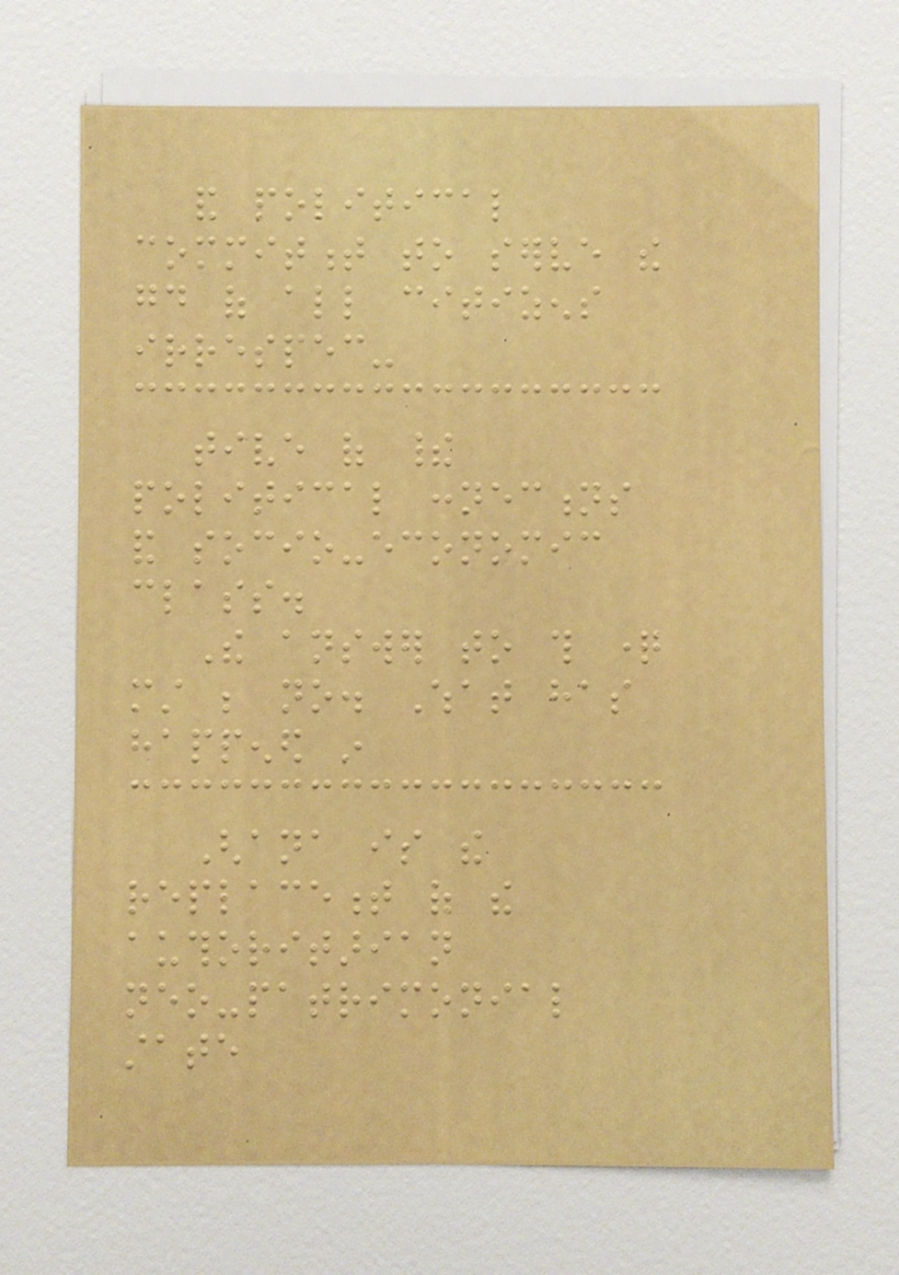and political
commitment to serve the
good of all citizens
irrespec-
tive of their
political connections
and socio-economic
class.
The answer to this question
must be no. What has
happened in
Ghana is the
replacement of the
authoritarian
neo-patrimonial
state
